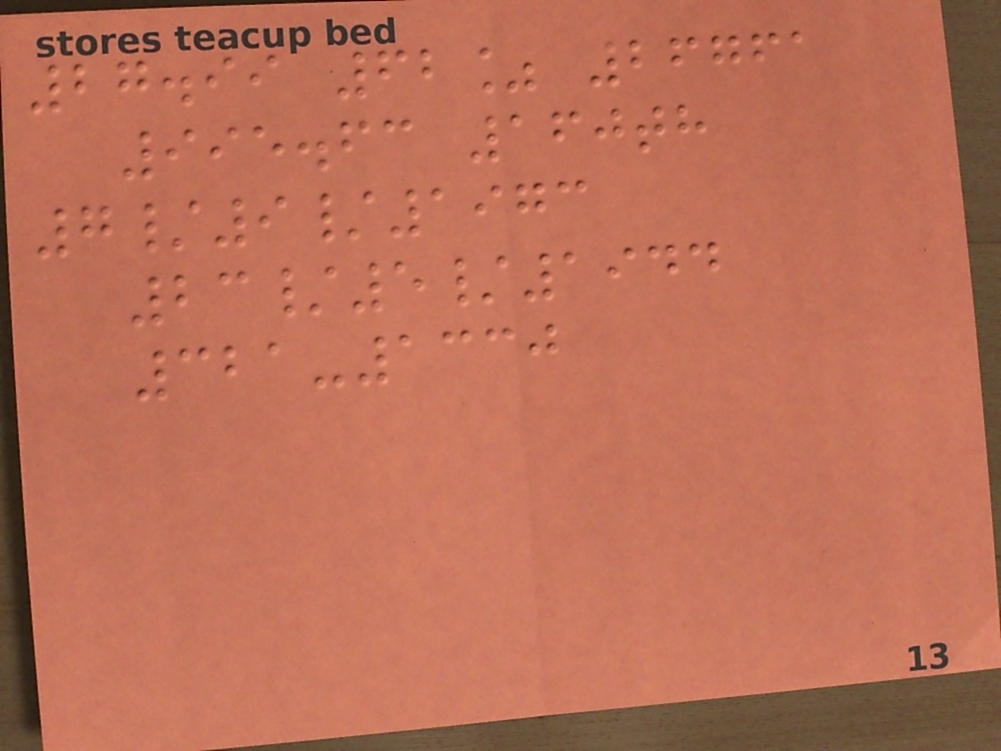27.99 62% 26761
995.63 160th
7/9/1973
23/5/1944
321-1330
